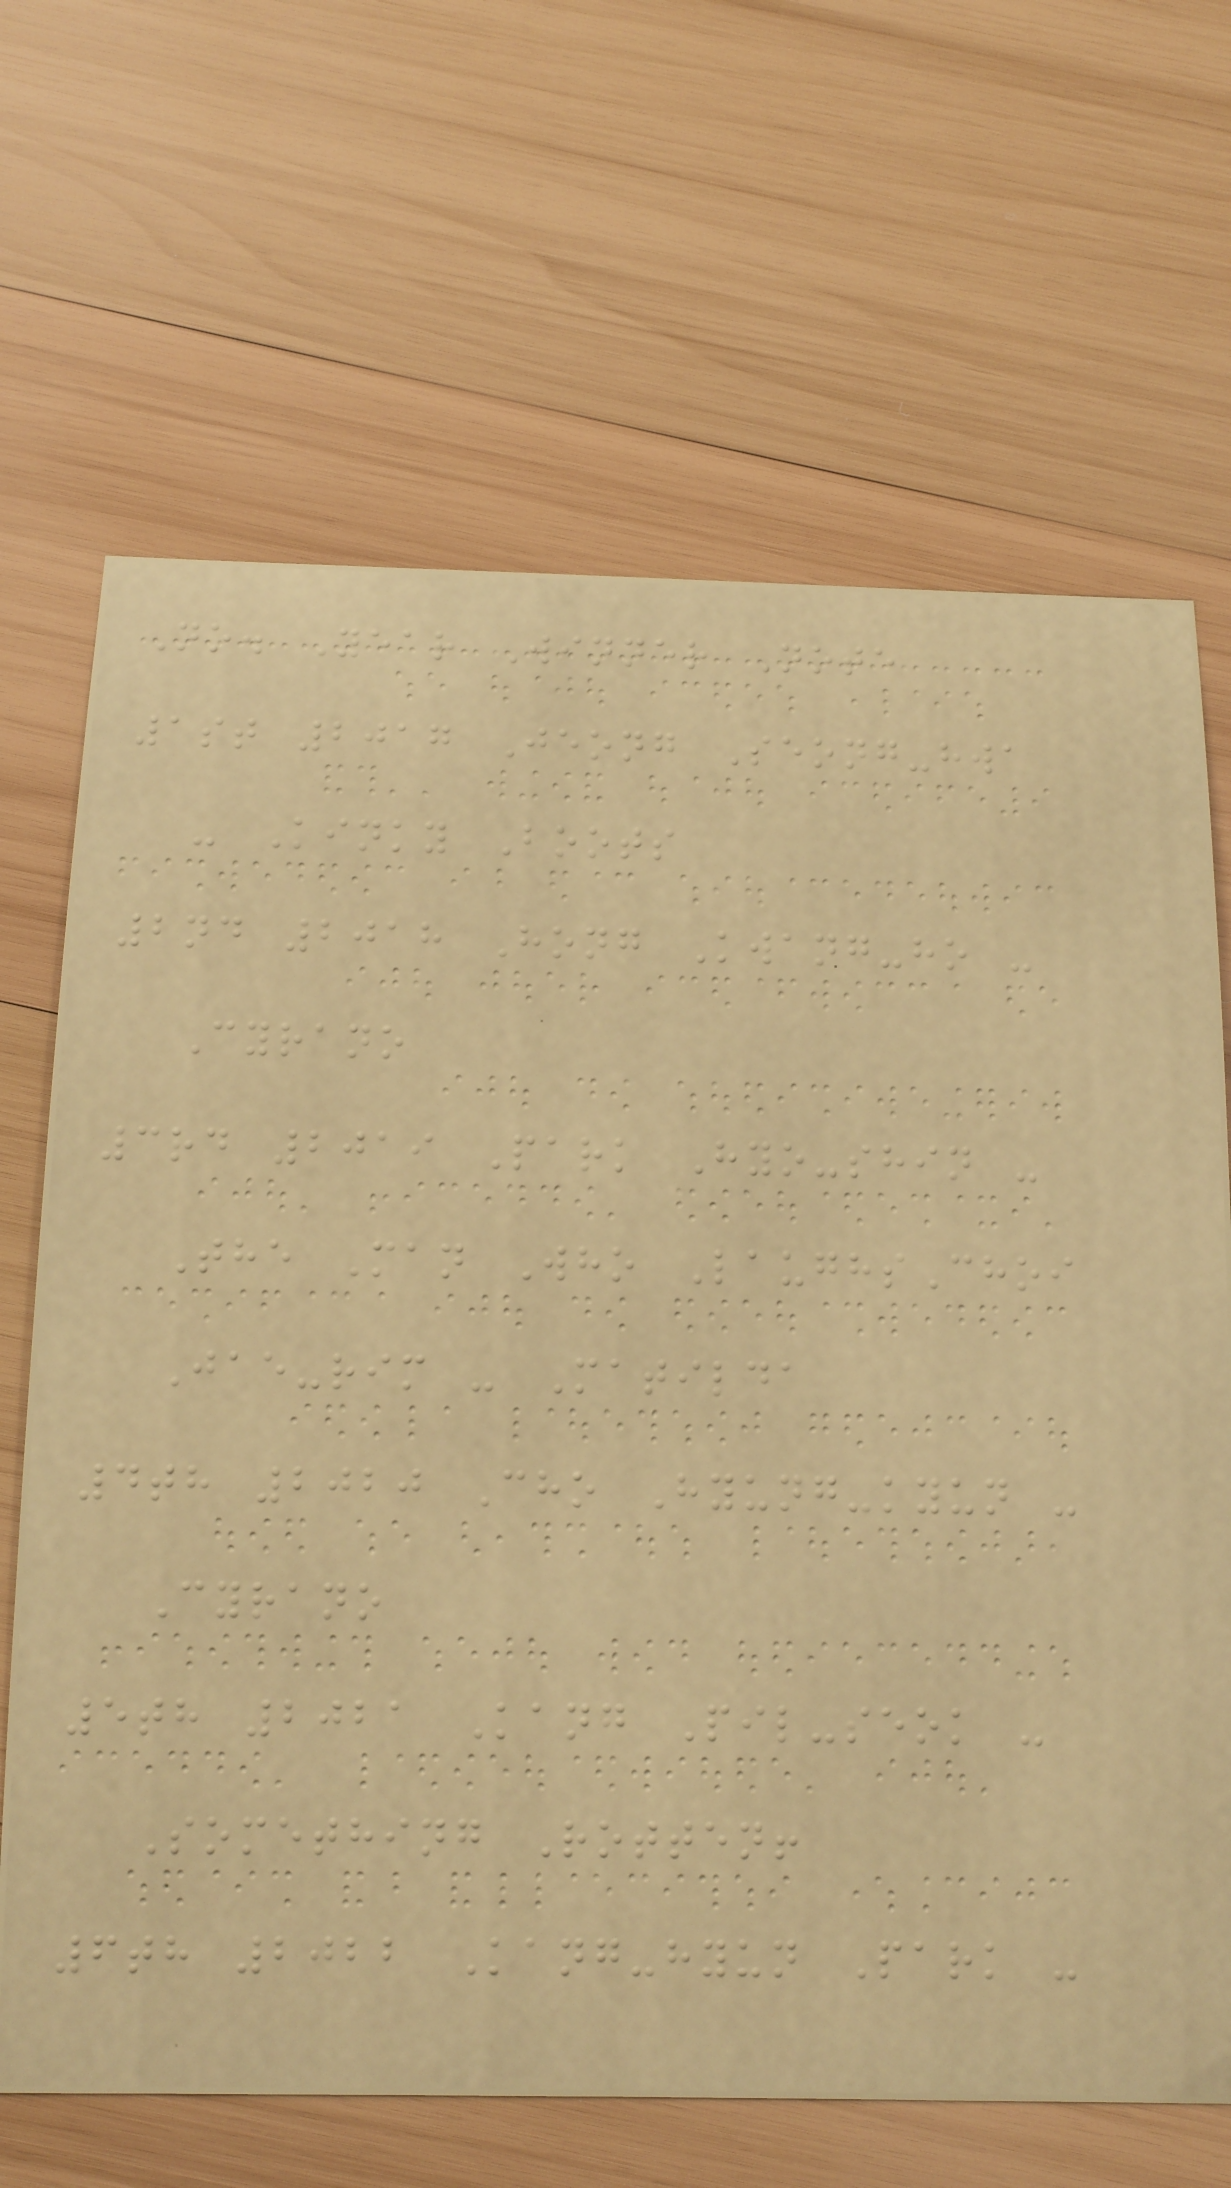No. Year Winner Note
1st 2017 Jeong Seong-hwa
- Kinky Boots
2nd 2018 Hong Kwang-ho -
Cyrano
3rd 2019 Park Hyo-shin -
The Man Who LaughsChoi
Jae-rim - Matilda
4th 2020 Cho Hyung-kyun -
Cyrano
5th 2021 Kang Pil-seok -
Something Rotten!
6th 2022 Kang-hyun Park -
